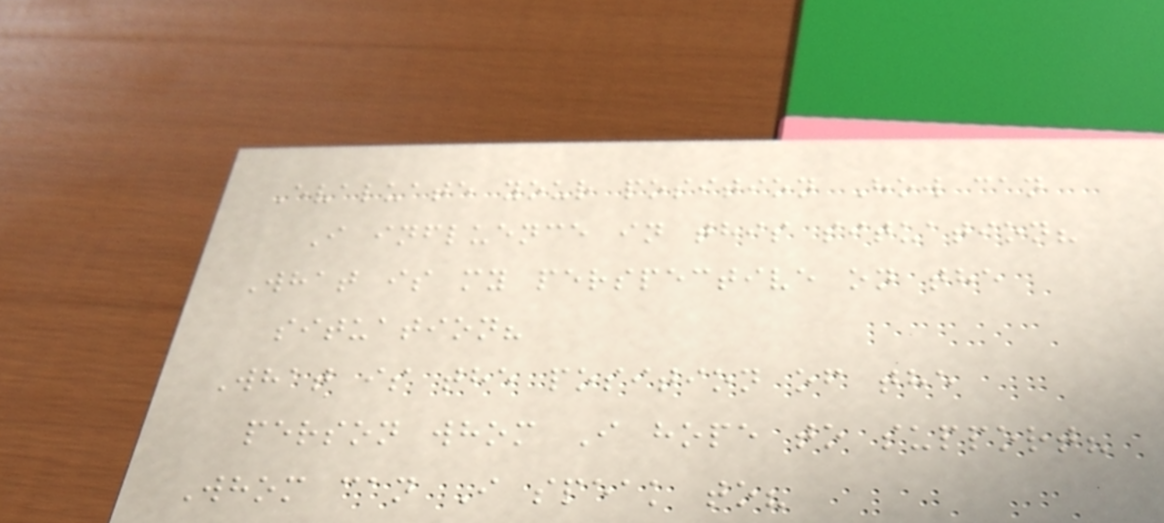Evaluate your position How can
I influence in this situation?
What is my perspective on the
situation?
What is the position of the
person whom I hope to support?
Whom can I speak to?
